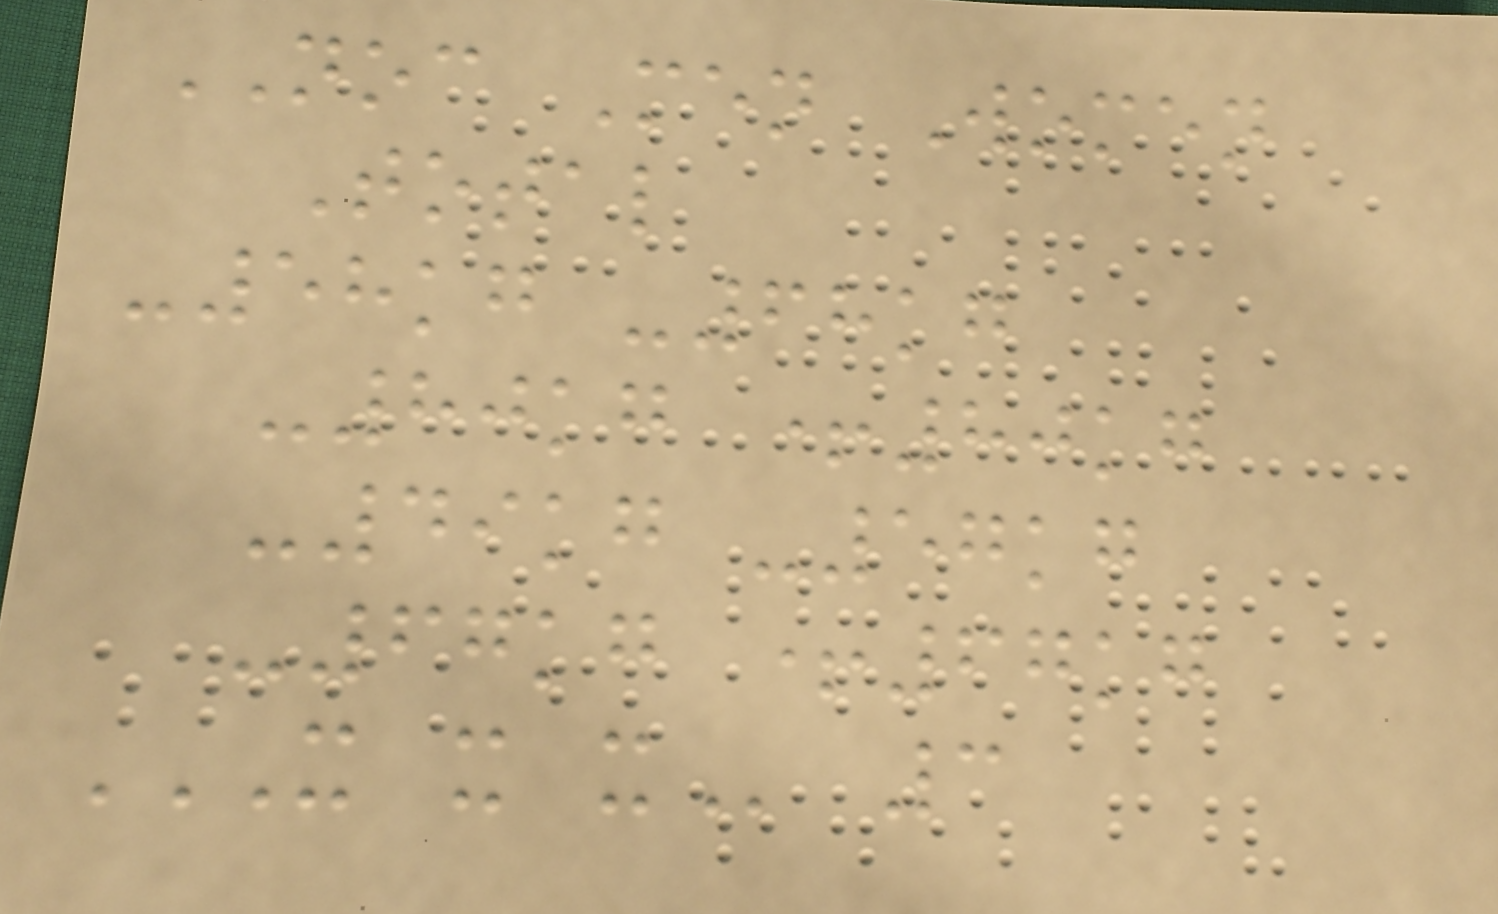NOC Men Women
Total
-58kg -68kg
-80kg +80kg
-49kg -57kg
-67kg +67kg
X X X 3
